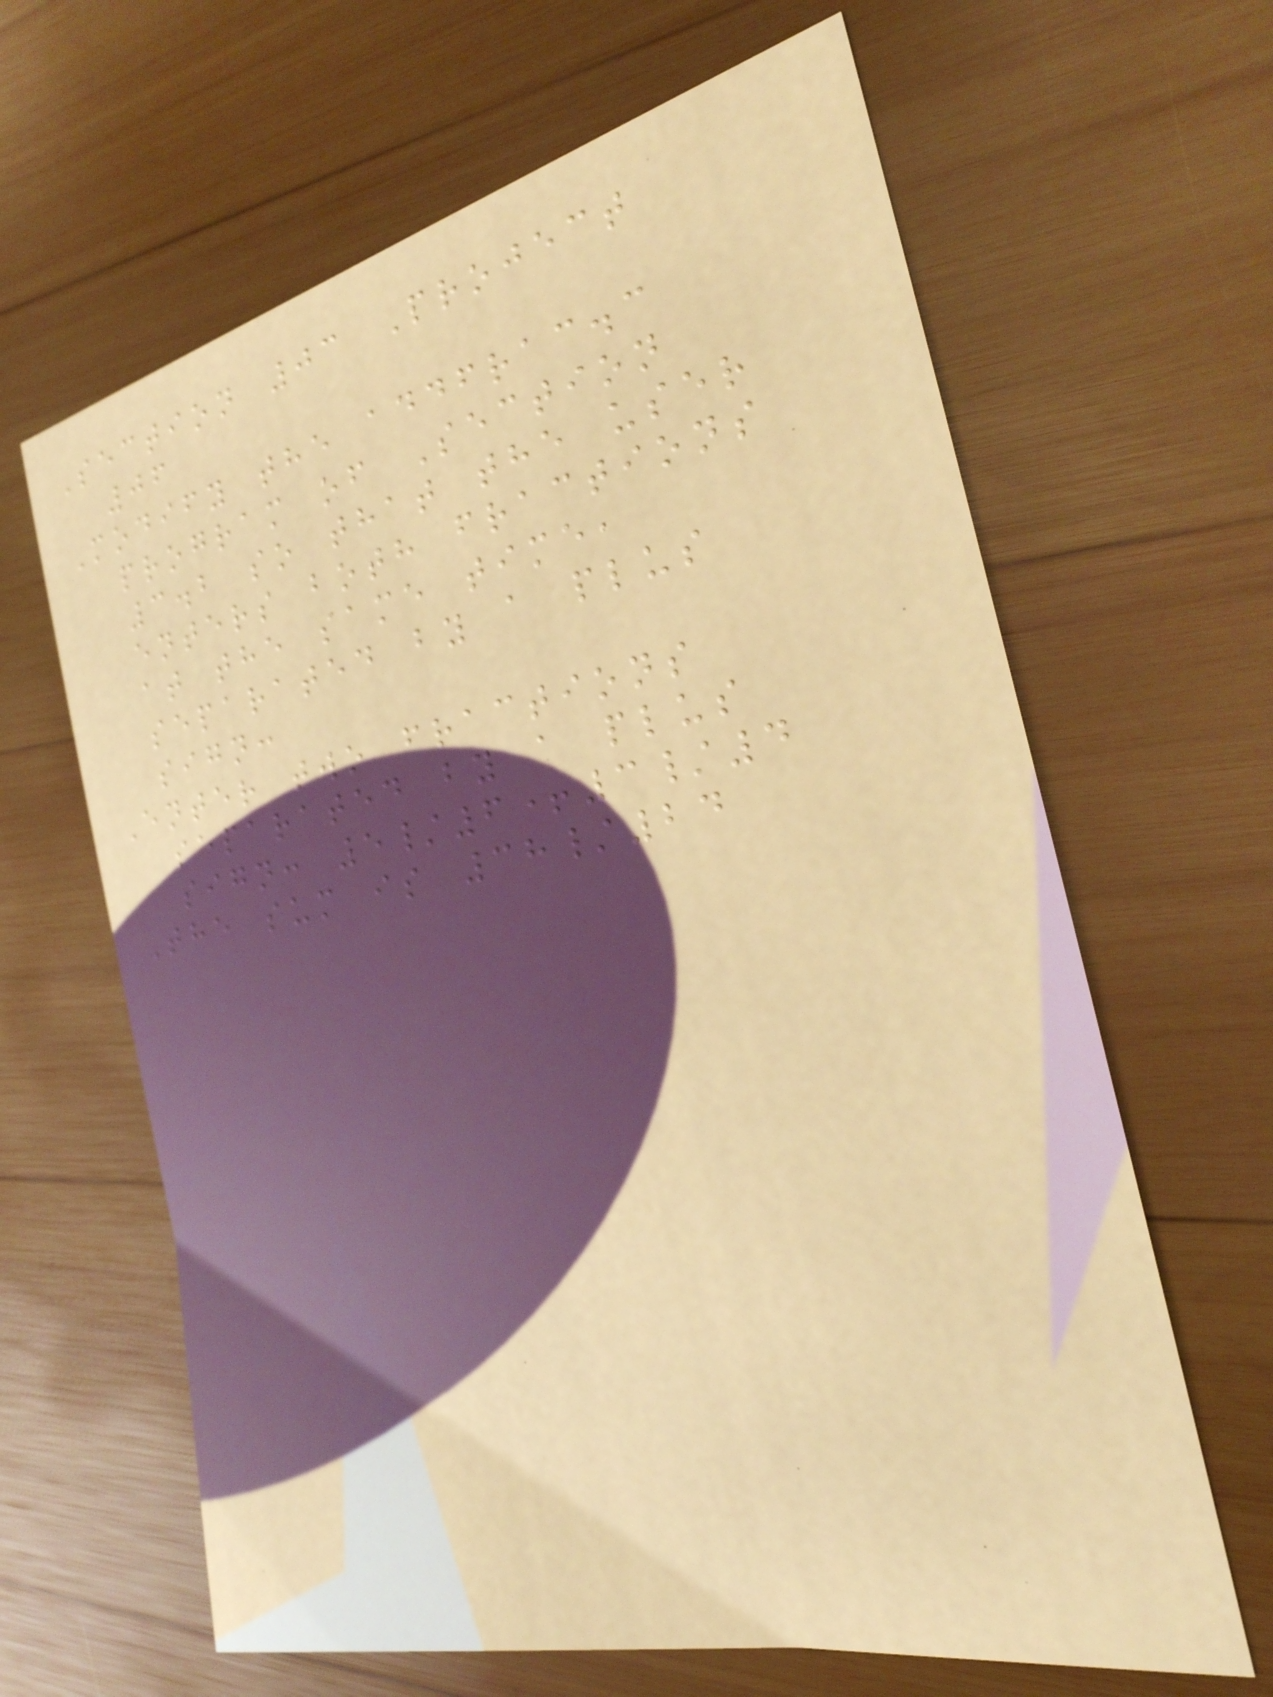Section 03 Project
06
Modify the addfrac.c
program of Section
3.2 so that the user
enters both fractions
at the same time,
separated by a plus
sign:
Enter two fractions
separated by a plus
sign: 5/6+3/4
The sum is 38/24
